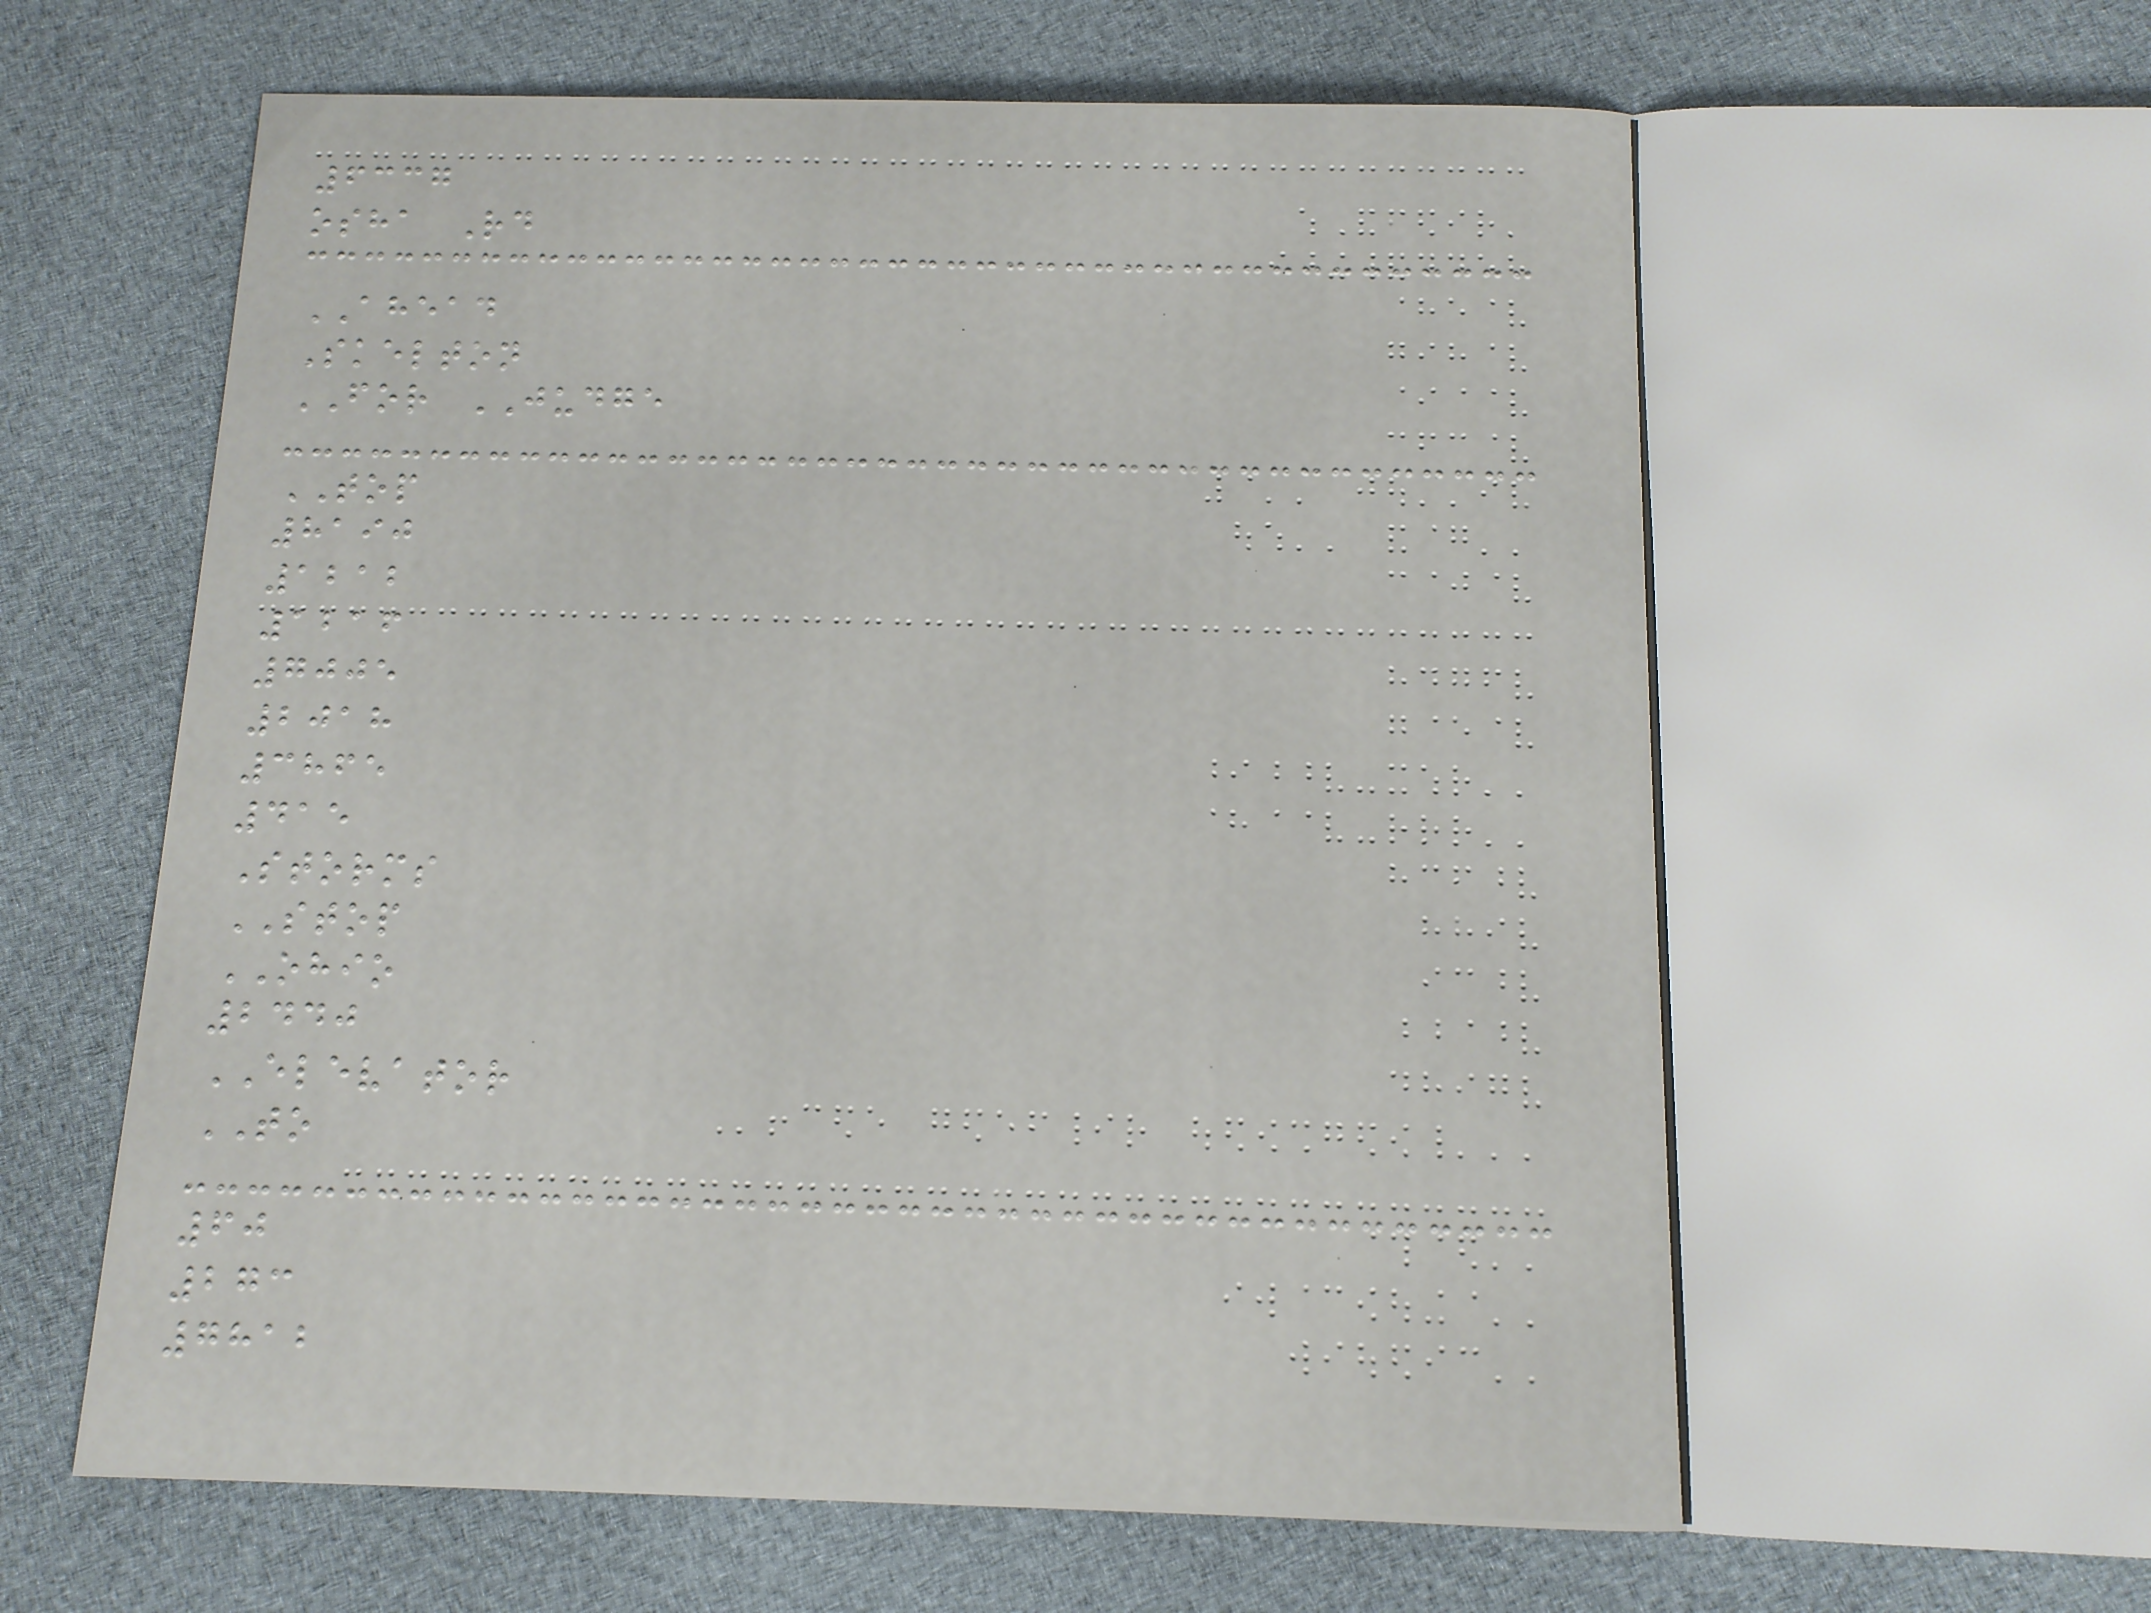6337
osha Rd
AHEAD
Skelton
FOR JUDGE
TOP
8190
1212
1216
7005
2018
3865
415
Storms
STOP
OHIO
2440
ELEVATOR
TO
60
273
7812
